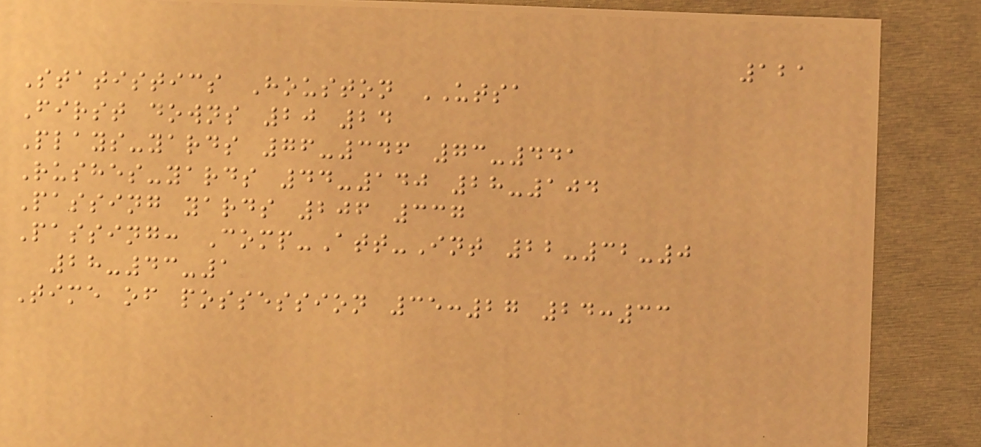121
Statistics Houston UTSA
First downs 20 24
Plays-yards 76-346 73-441
Rushes-yards 44-140 28-104
Passing yards 206 337
Passing: Comp-Att-Int 22-32-0
28-43-1
Time of possession 35:27 24:33
